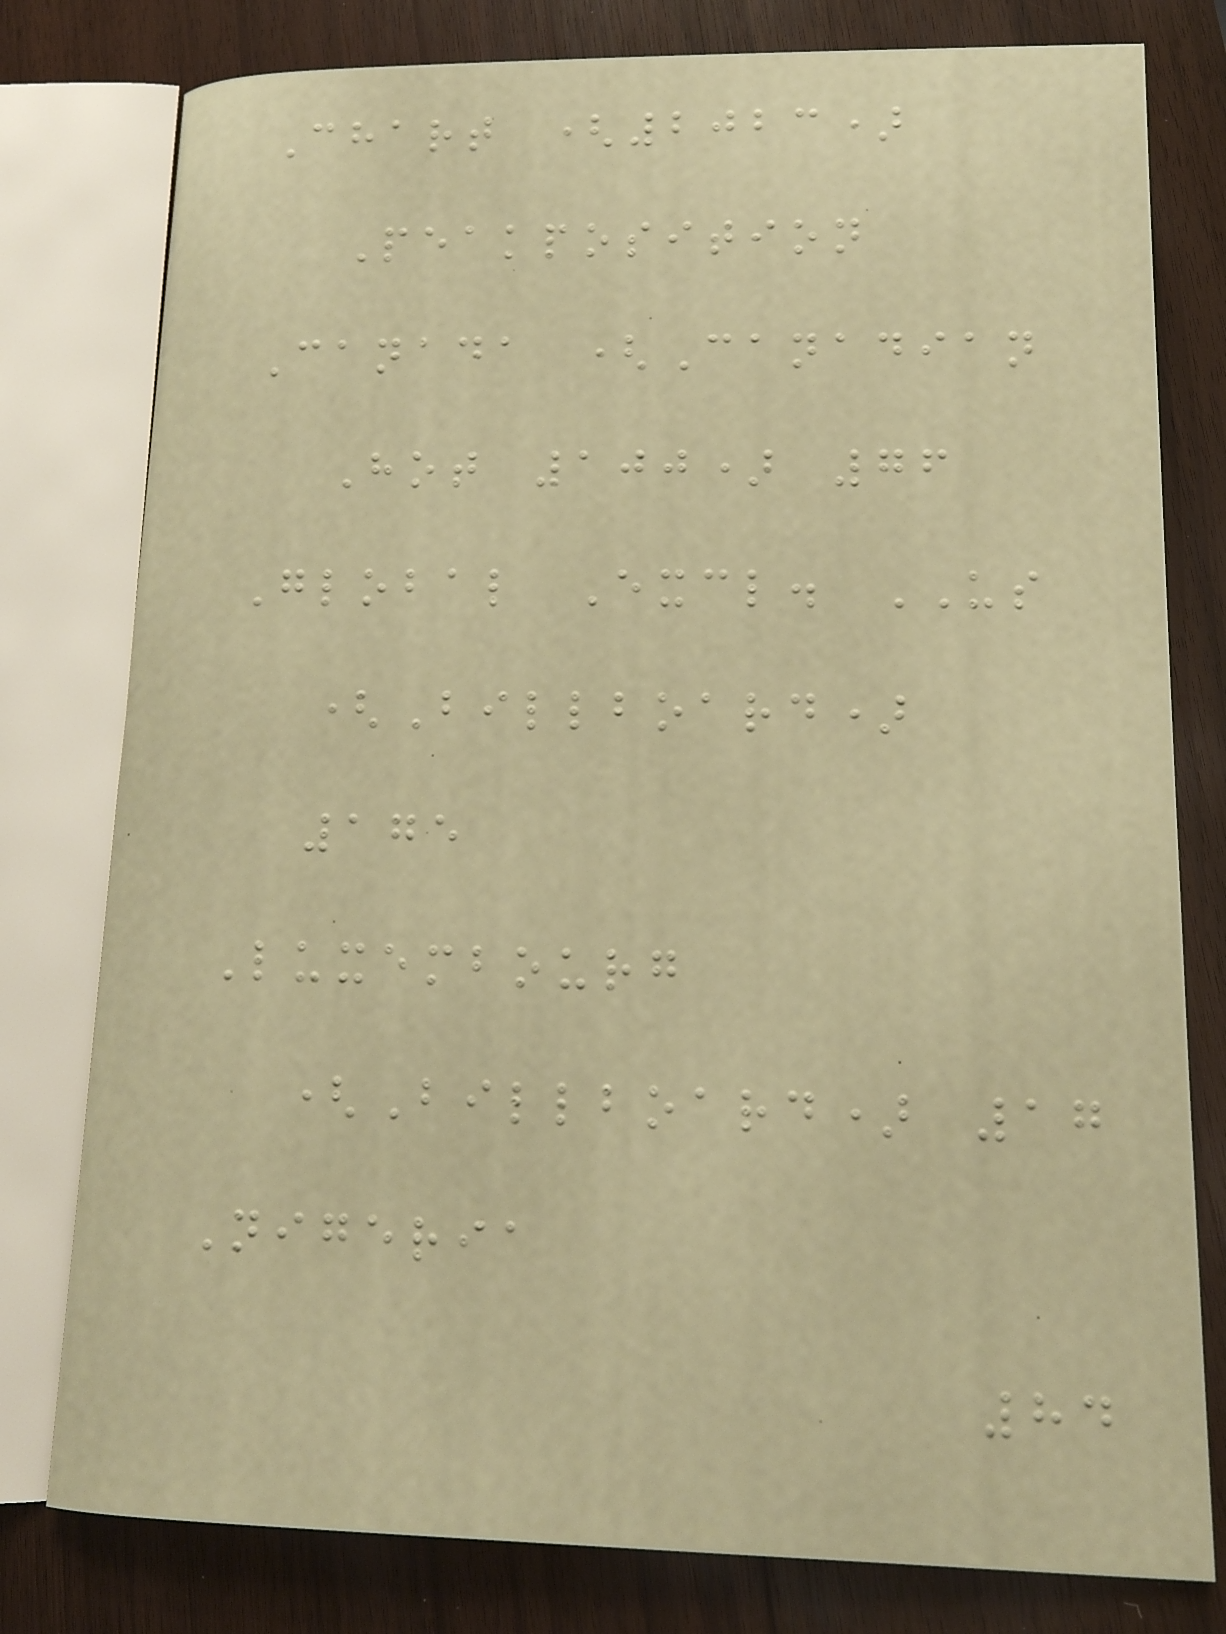Chart (2023)
Peakposition
Canada (Canadian
Hot 100) 76
Global Excl. US
(Billboard)
175
Luxembourg
(Billboard) 17
Nigeria
84
